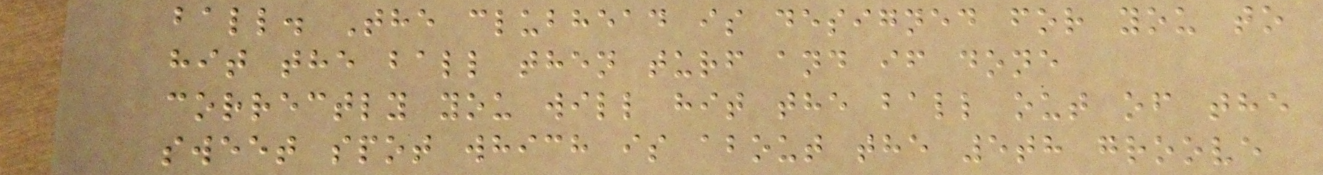ball. The clubhead is designed for you to
hit the ball then turf and if done
correctly you will hit the ball out of the
sweet spot which is about the 5th groove
